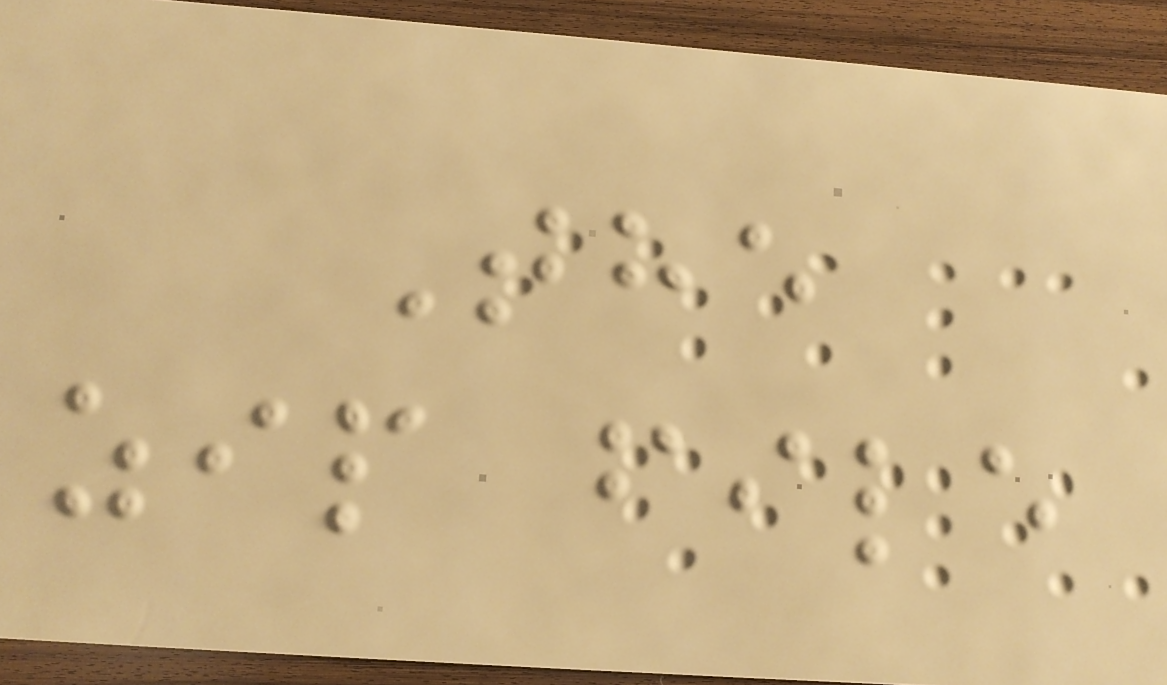The
zip file
